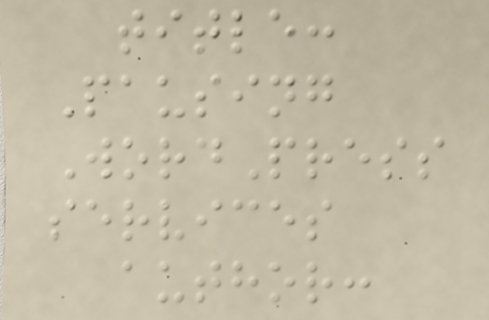title:
Pausing
WordPress
services
author:
